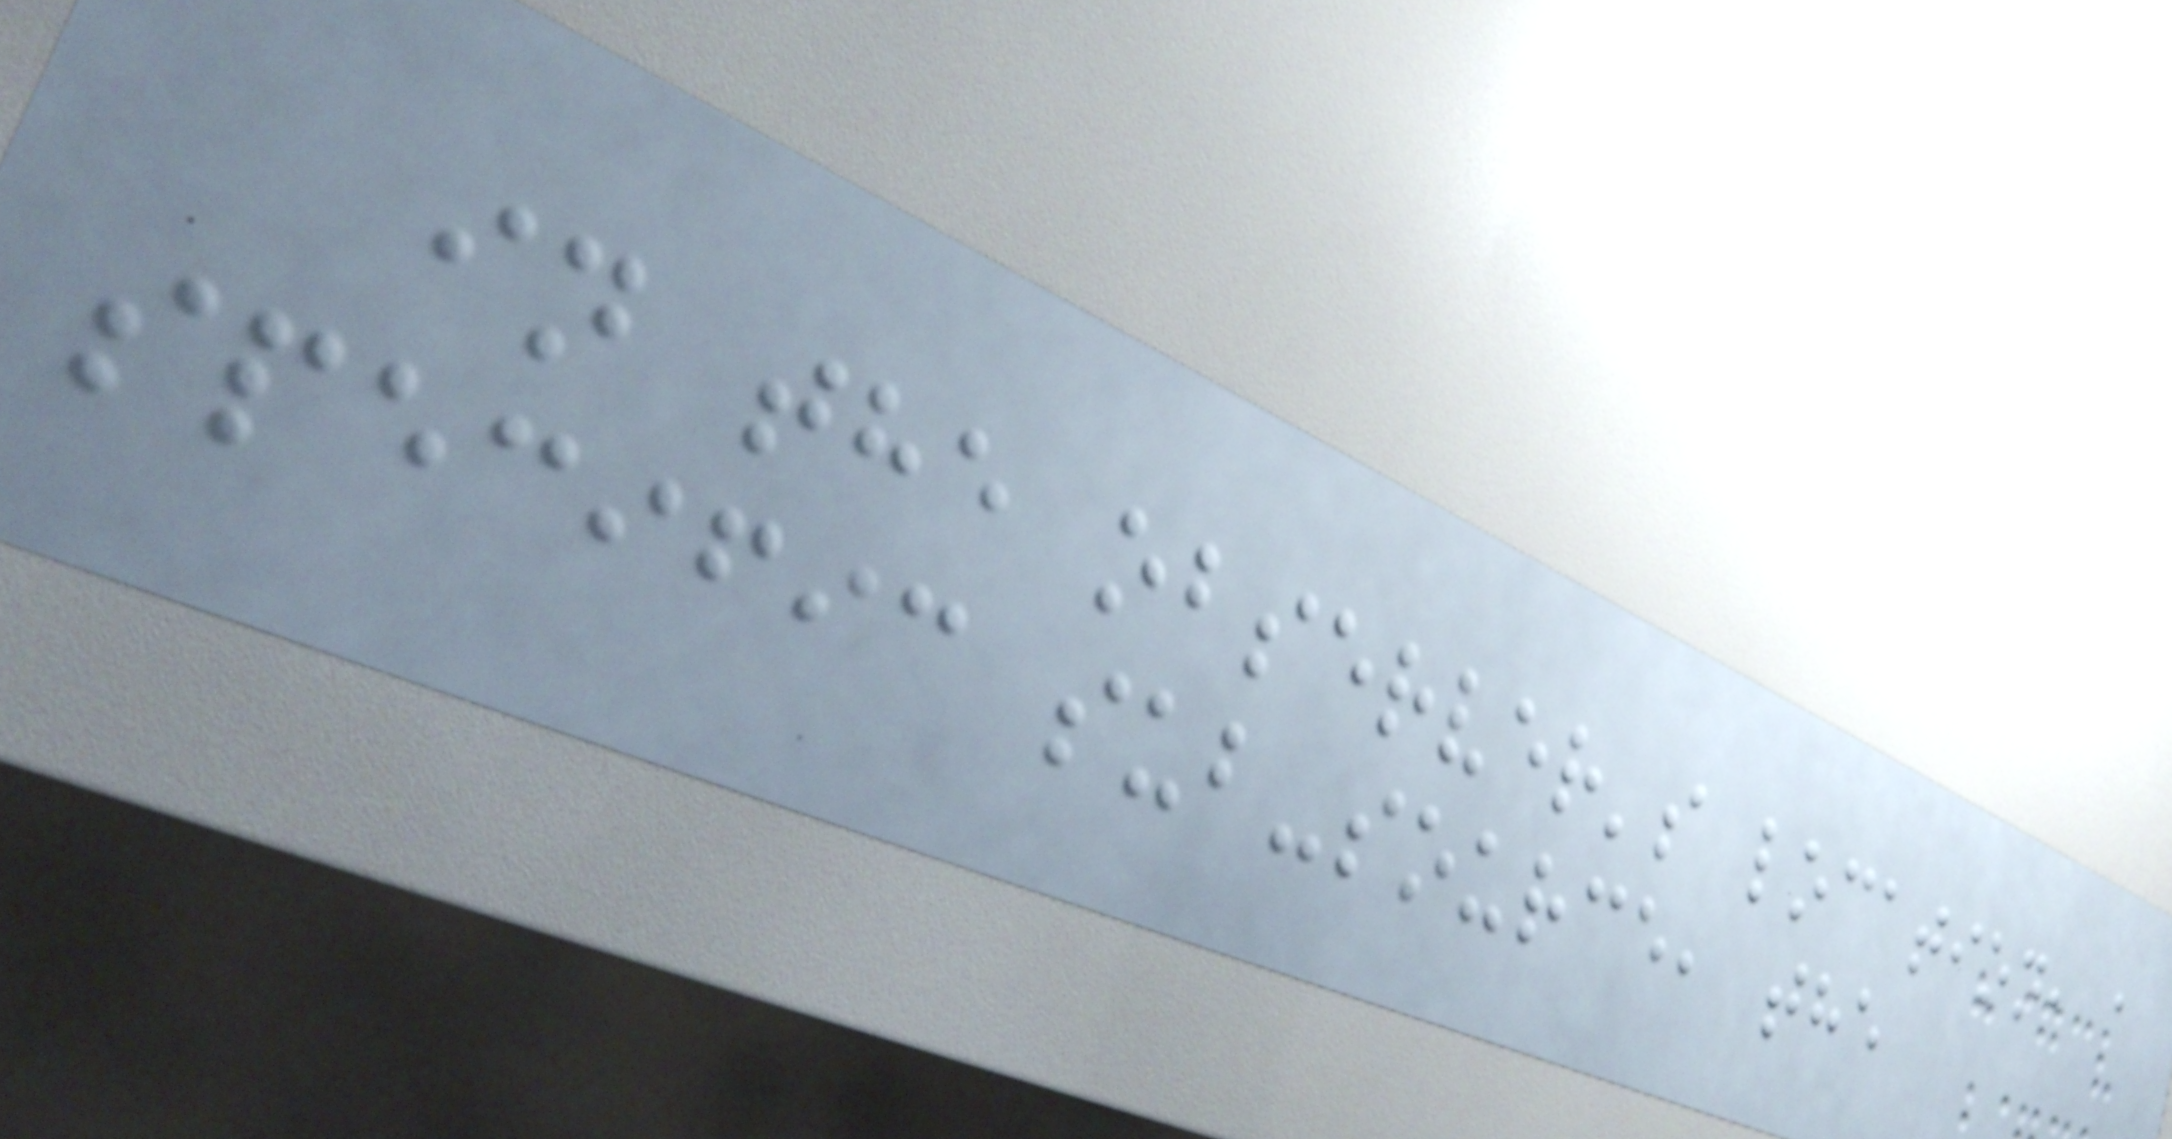in the observer's location, a
specific sub-source, the
